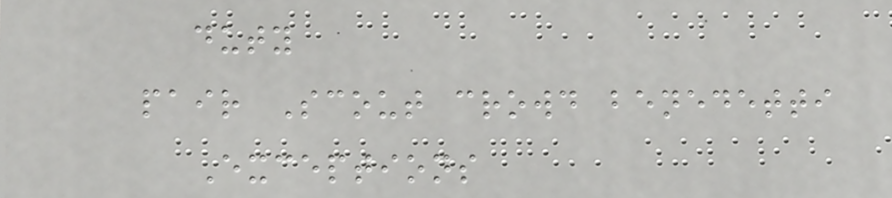duty
pair Scout crowd benedetti
Exceptions
